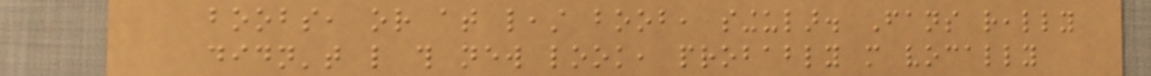boobs, or at least boob, singular. Fans really
didn't like this new look, probably more vocally
